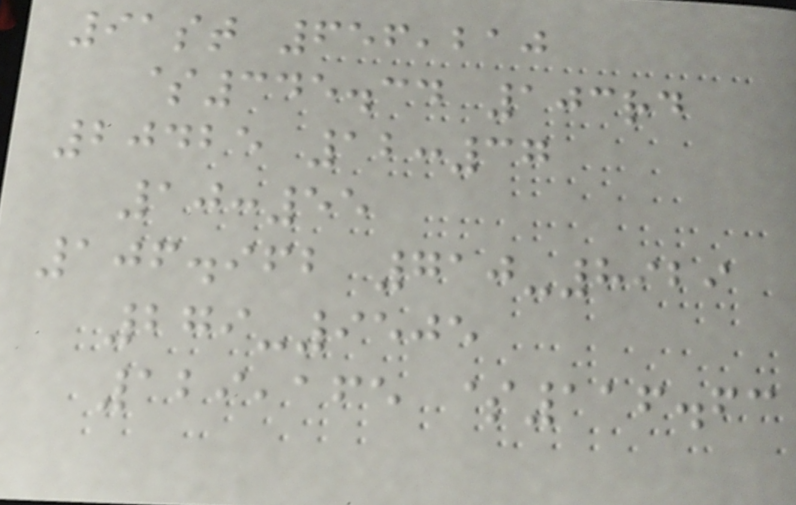91st 656,210
$345.34 103rd
20425 12:37
10:55
106.962 710-8929
279-9505
129,165 $116.63
